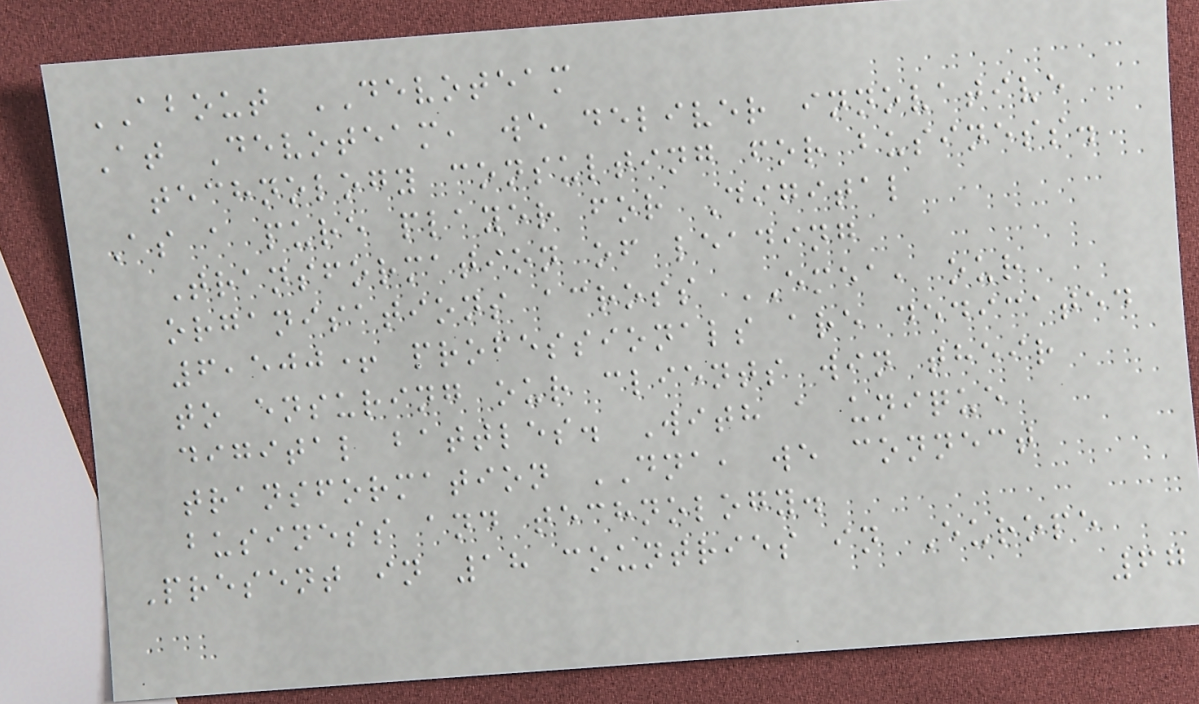ABOUT DEVOTEAM
At Devoteam, we deliver innovative
technology consulting for business.
As a pure player for Digital
Transformation of leading
organisations across EMEA, our
6,500+ professionals are dedicated
to ensuring our clients win their
digital battles. With a unique
transformation DNA, we connect
business and technology.
Present in 18 countries in Europe
67
